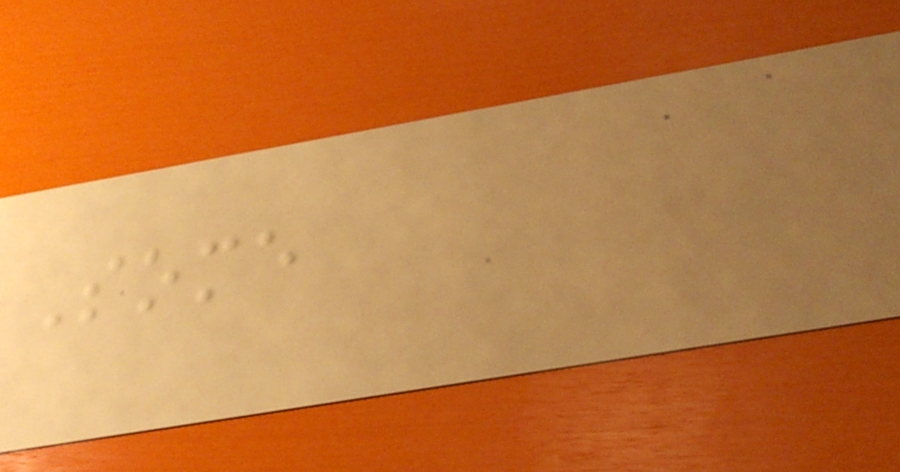Some
